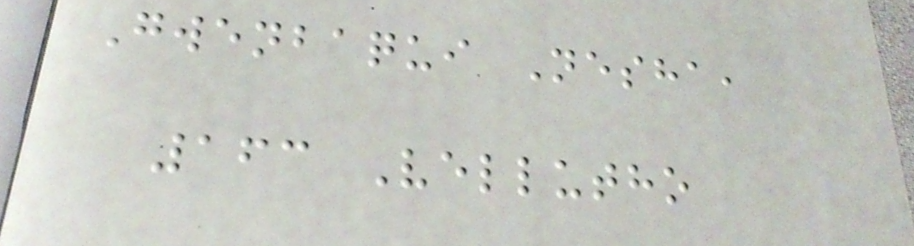Gwenbaqui Nesha,
163 Vellutho
